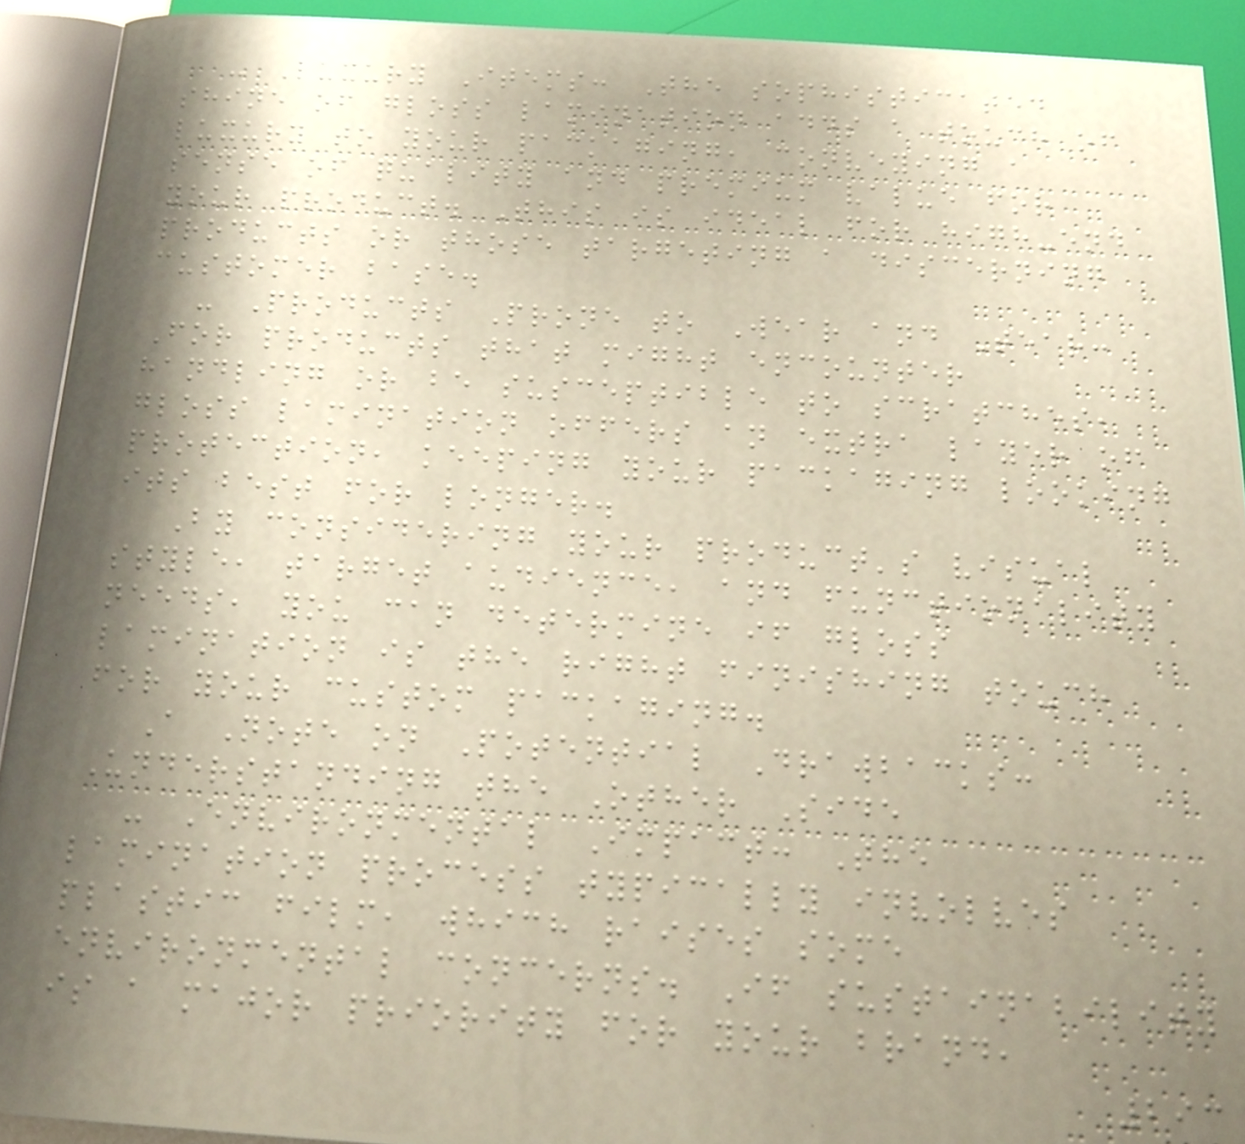- Luxury Items: The sophisticated
shine of gloss lamination adds a touch of
luxury to your packaging, conveying a
sense of quality and premium value for
your product. This is ideal for high-end
products or those targeting a discerning
customer base.
- Products Prone to Wear and Tear:
For products that might encounter
handling or be susceptible to scratches,
gloss lamination offers an extra layer of
protection, keeping your packaging looking
its best for longer.
By considering your product's visual
style, target audience, and functionality
needs, you can determine if gloss
lamination is the right finishing touch
for your custom packaging.
A Note on Potential Drawbacks:
Understanding the Other Side
- Environmental Impact: The
lamination process typically involves
plastic film, which raises some
environmental concerns. If sustainability
is a major priority for your brand,
293
